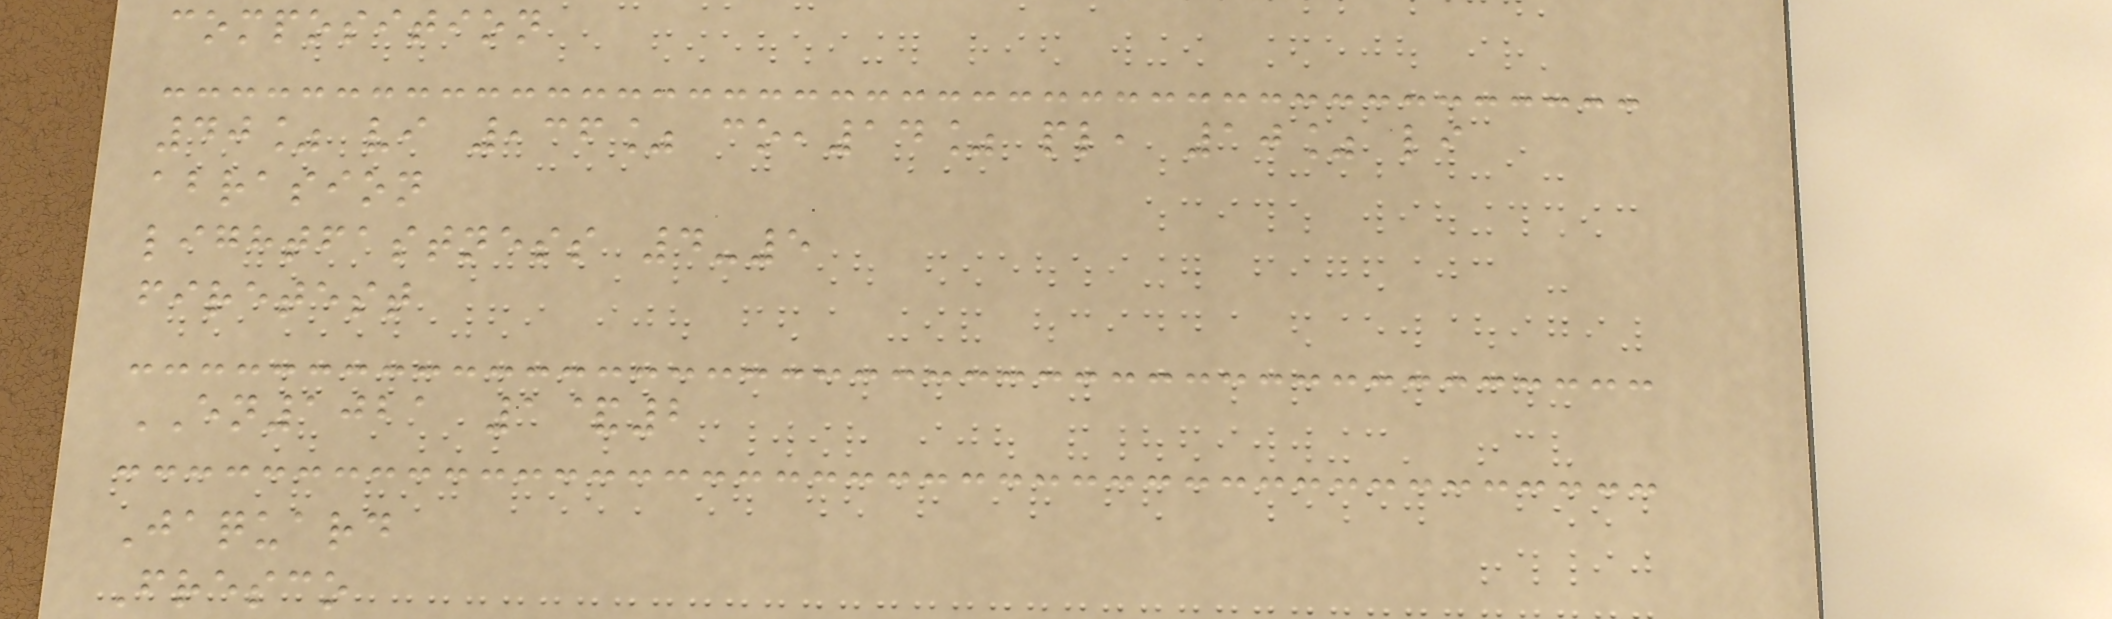composition
40% vi ,36% co,14% pl, 10% li
abrasion
lightfastness 4-5
firetest
EN1021 1&2
Jaquard
Fresco
